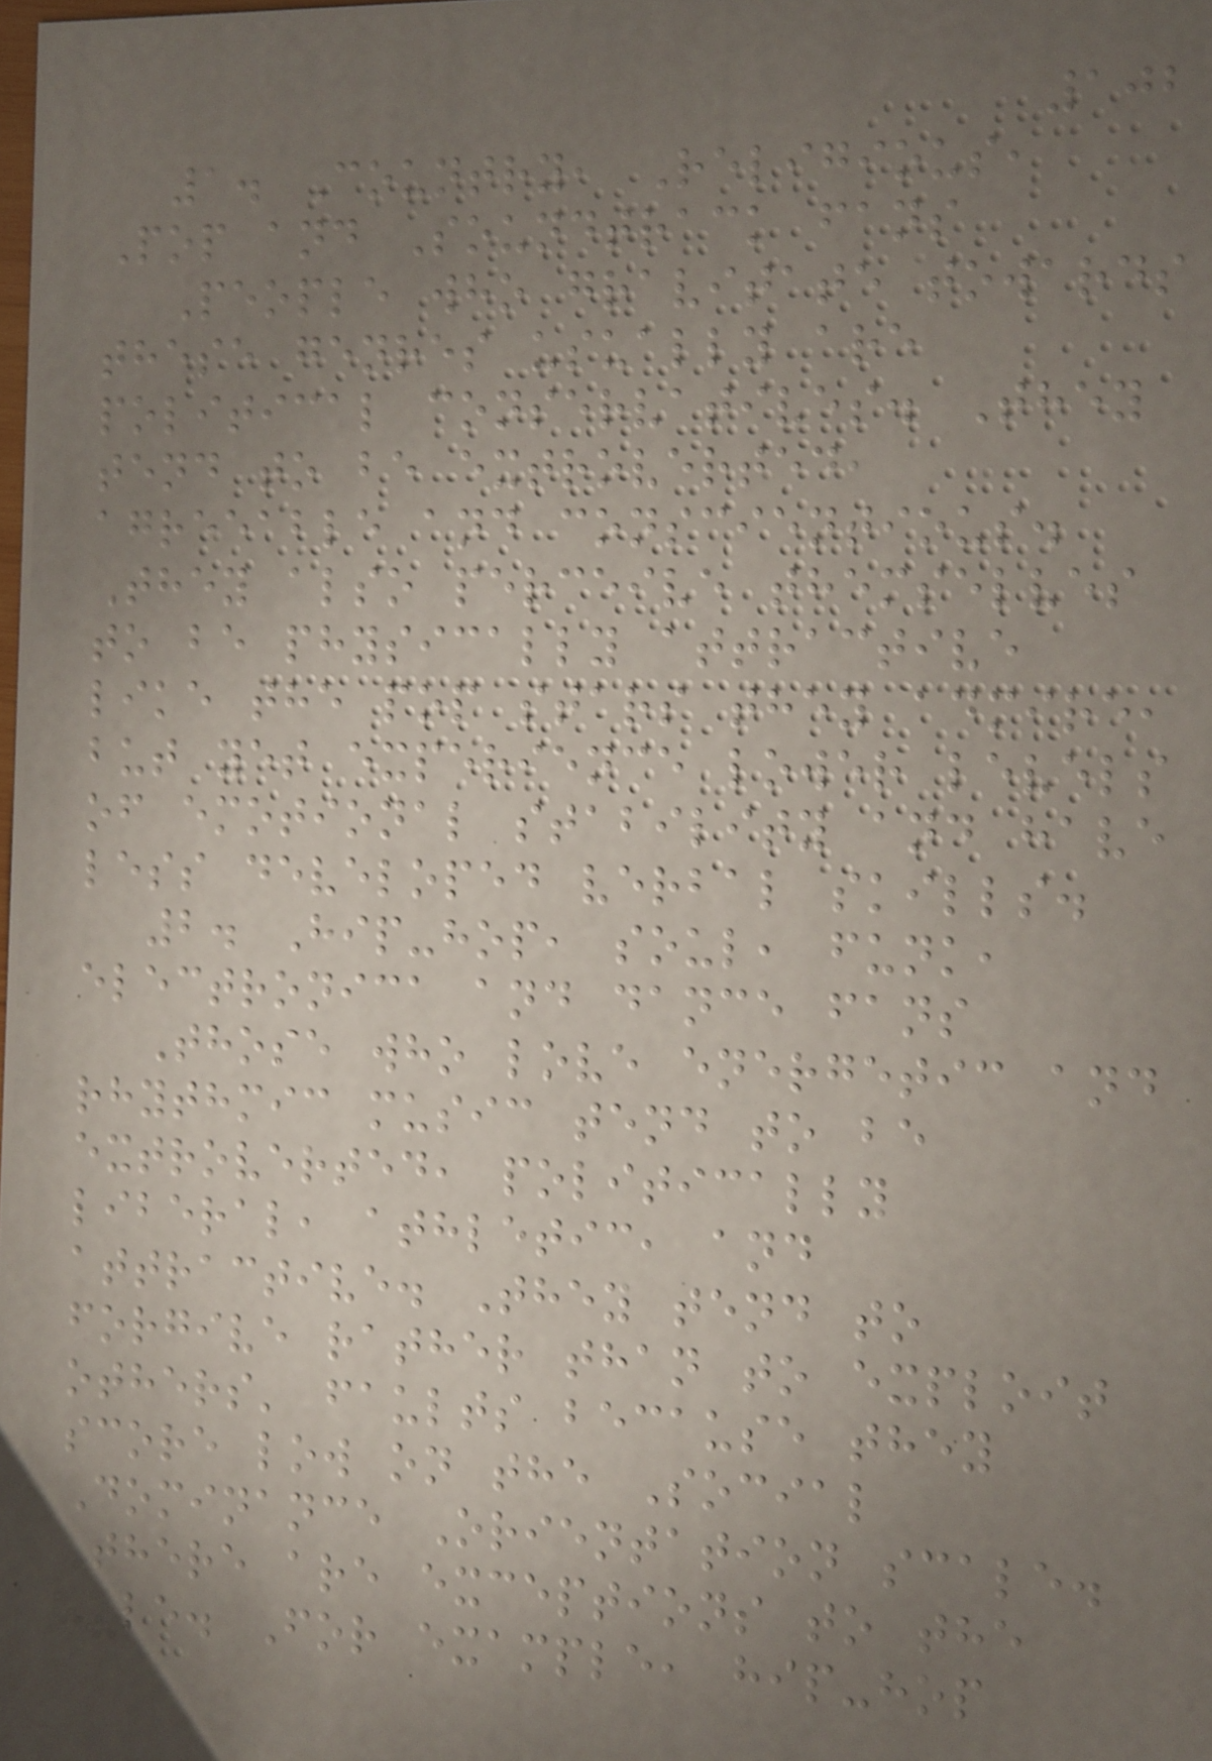102
1. Country, Religious,
Pop and Soundtrack fans
People who gravitate towards
these genres usually are
political conservatives. They
tend to be extroverted,
agreeable and conscientious.
They also perceive themselves
to be physically attractive
like the pop stars they admire,
but yet experience lower levels
of emotional stability and have
less developed verbal skills.
2. Hip-hop, soul, funk,
electronica and dance fans
Those who love energetic and
rhythmic music tend to be
extroverted, politically
liberal, athletic, and
attractive. They tend to
forgive rather than to exploit
others' faults because they
score low on the Social
Dominance Orientation scale.
There are exceptions to the
rule. For example, hip-hop
